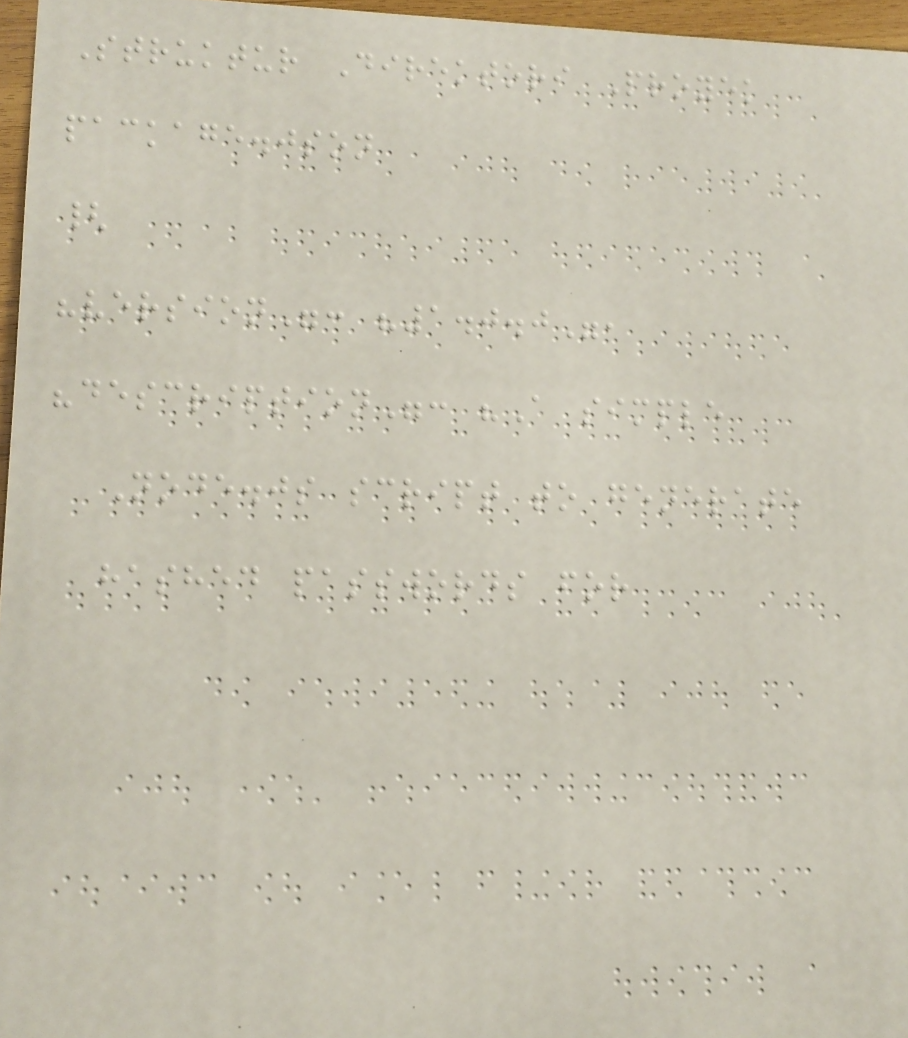Struktur Direktori Proyek
package.json
{
"version": "1.0.0",
"description": "A simple
Node.js script to generate
hashed passwords for
